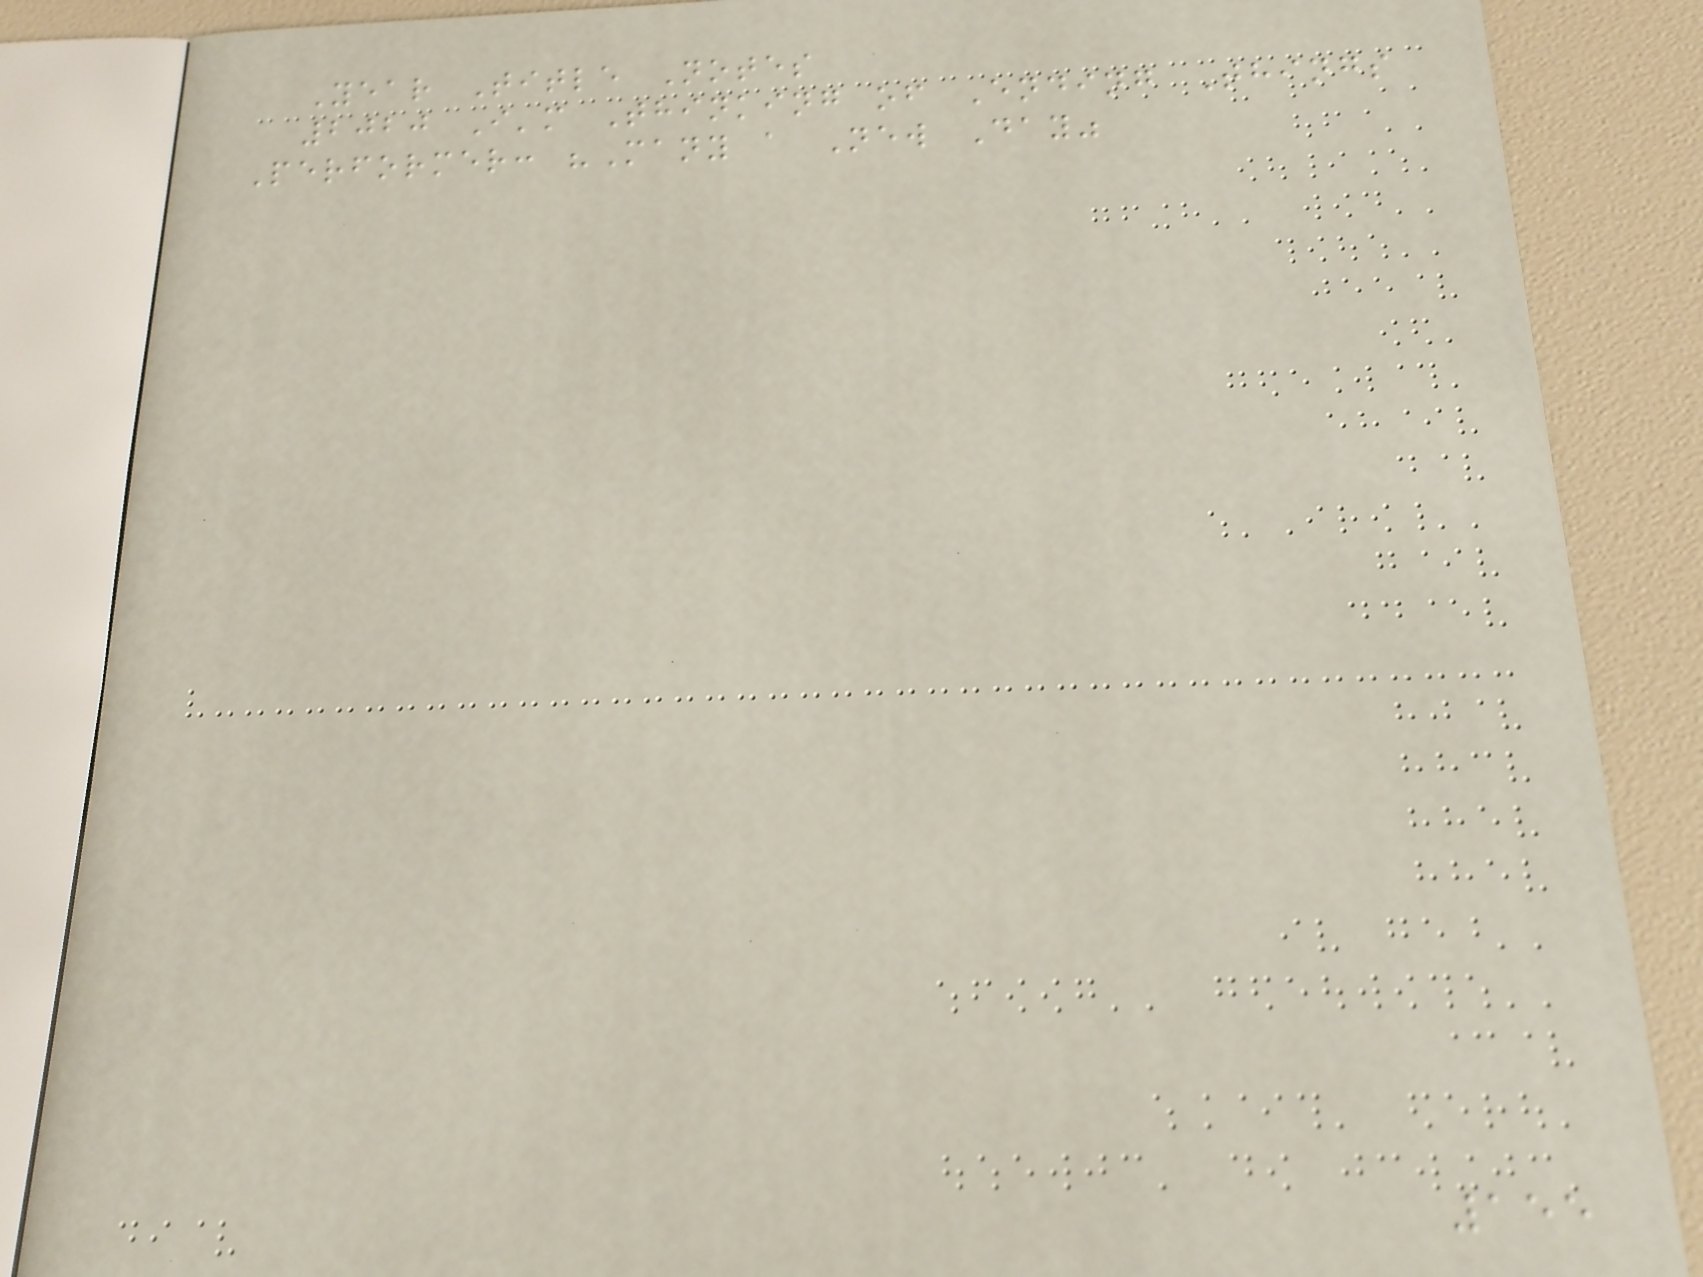Year Title Notes
2020 I'm Thinking of Ending Things
Performer: "Many a New Day"
155
